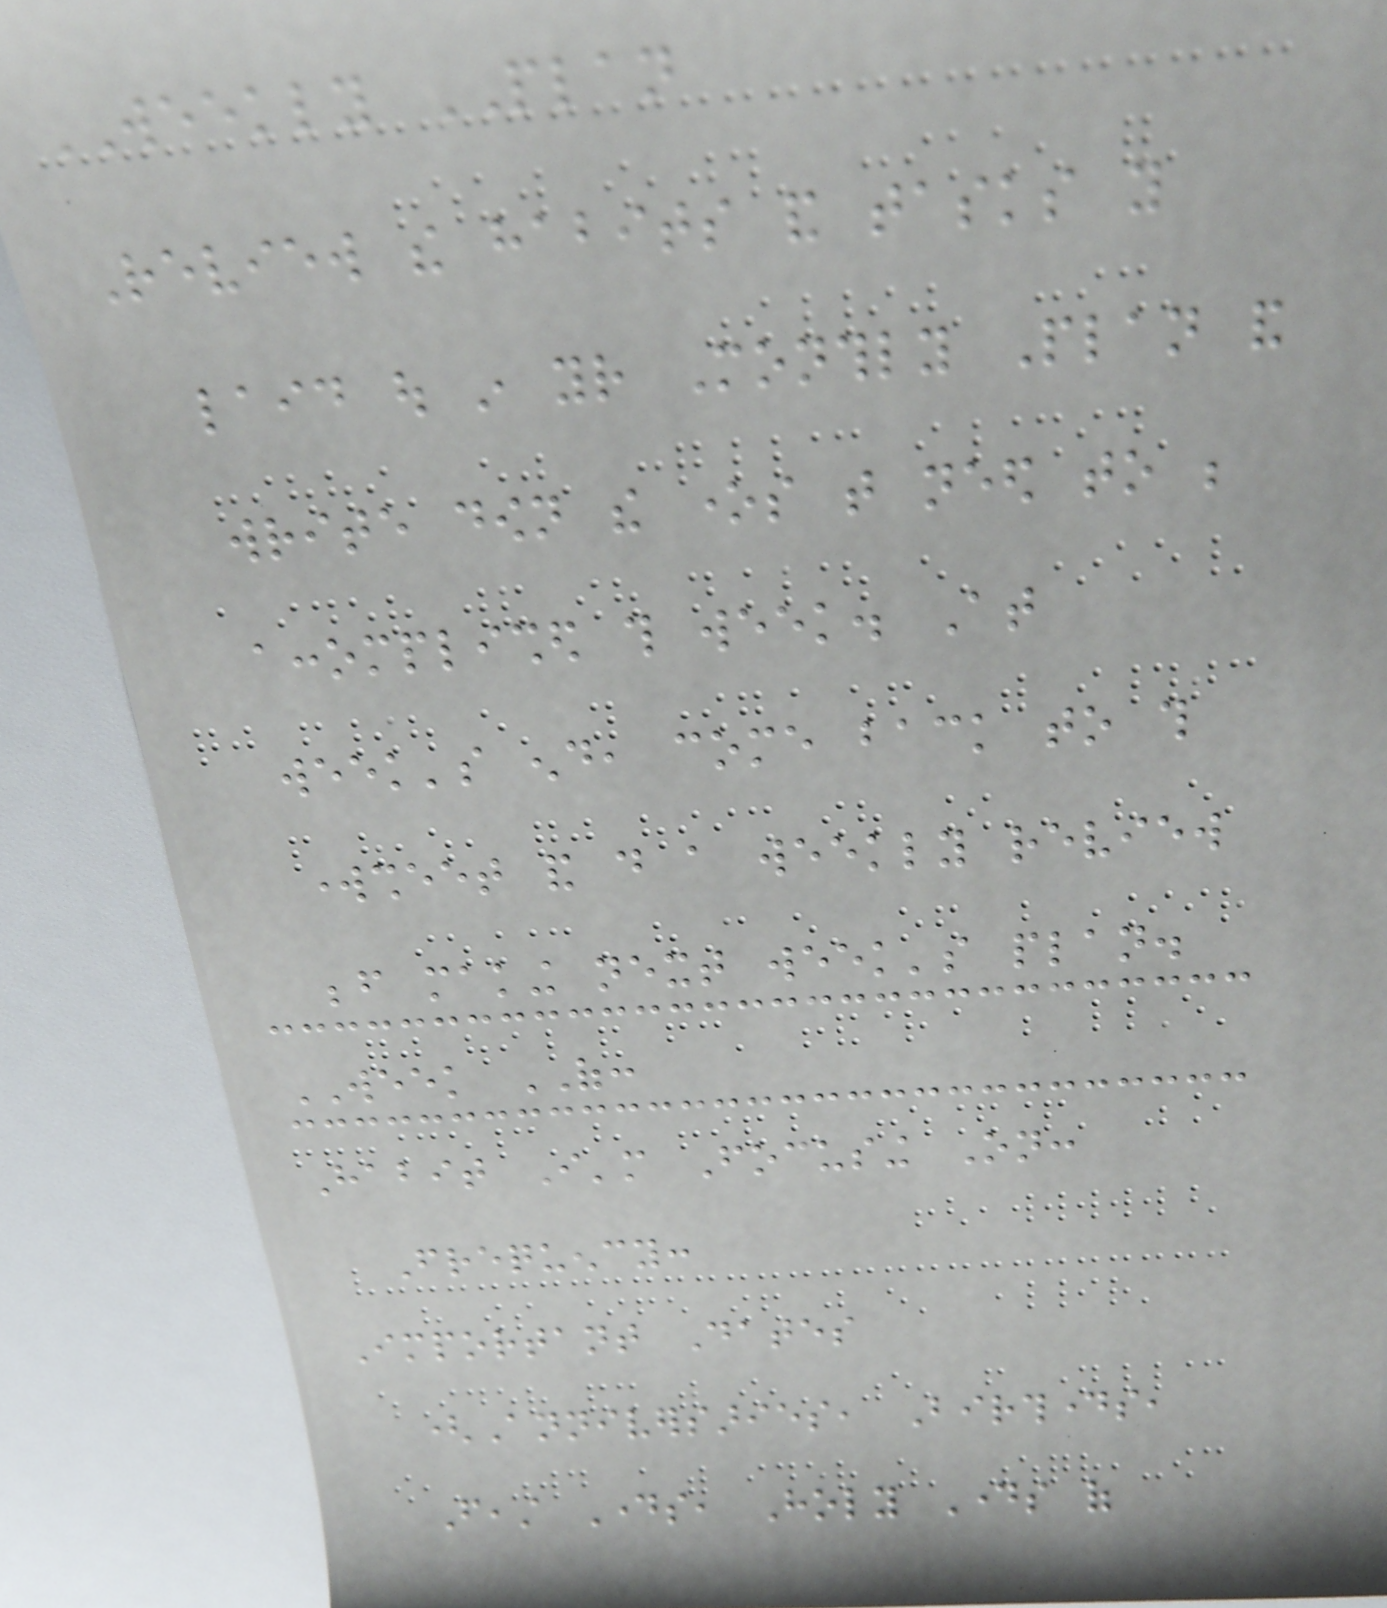WEEKLY PLAN
Review the habits and tasks you
laid out in your Monthly Plan and
write down the ones that need to be
accomplished this week. At
week's end, come back to this
worksheet and do a weekly review
before making next week's plan.
WEEK OF:
Habit I'm Focusing On:
Frequency:
Important Dates
(Anniversaries, Birthdays,
Feast Days, Holy Days of
